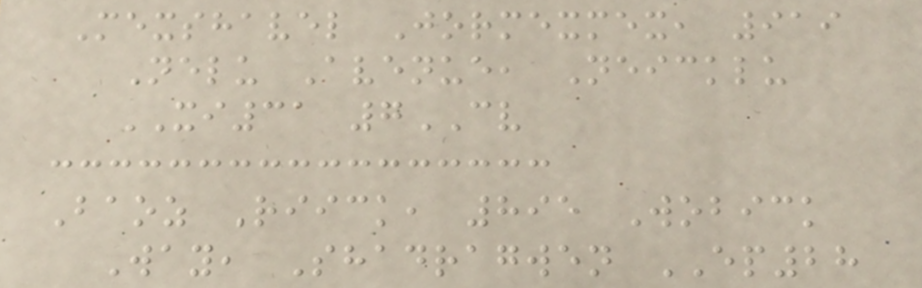Mexshavel Jormexmex, 919
Nelu Avenue, Neicklu
XI31 7CV
Baoz Riick, 895 Wobick
Way, Shadragwen EP28
